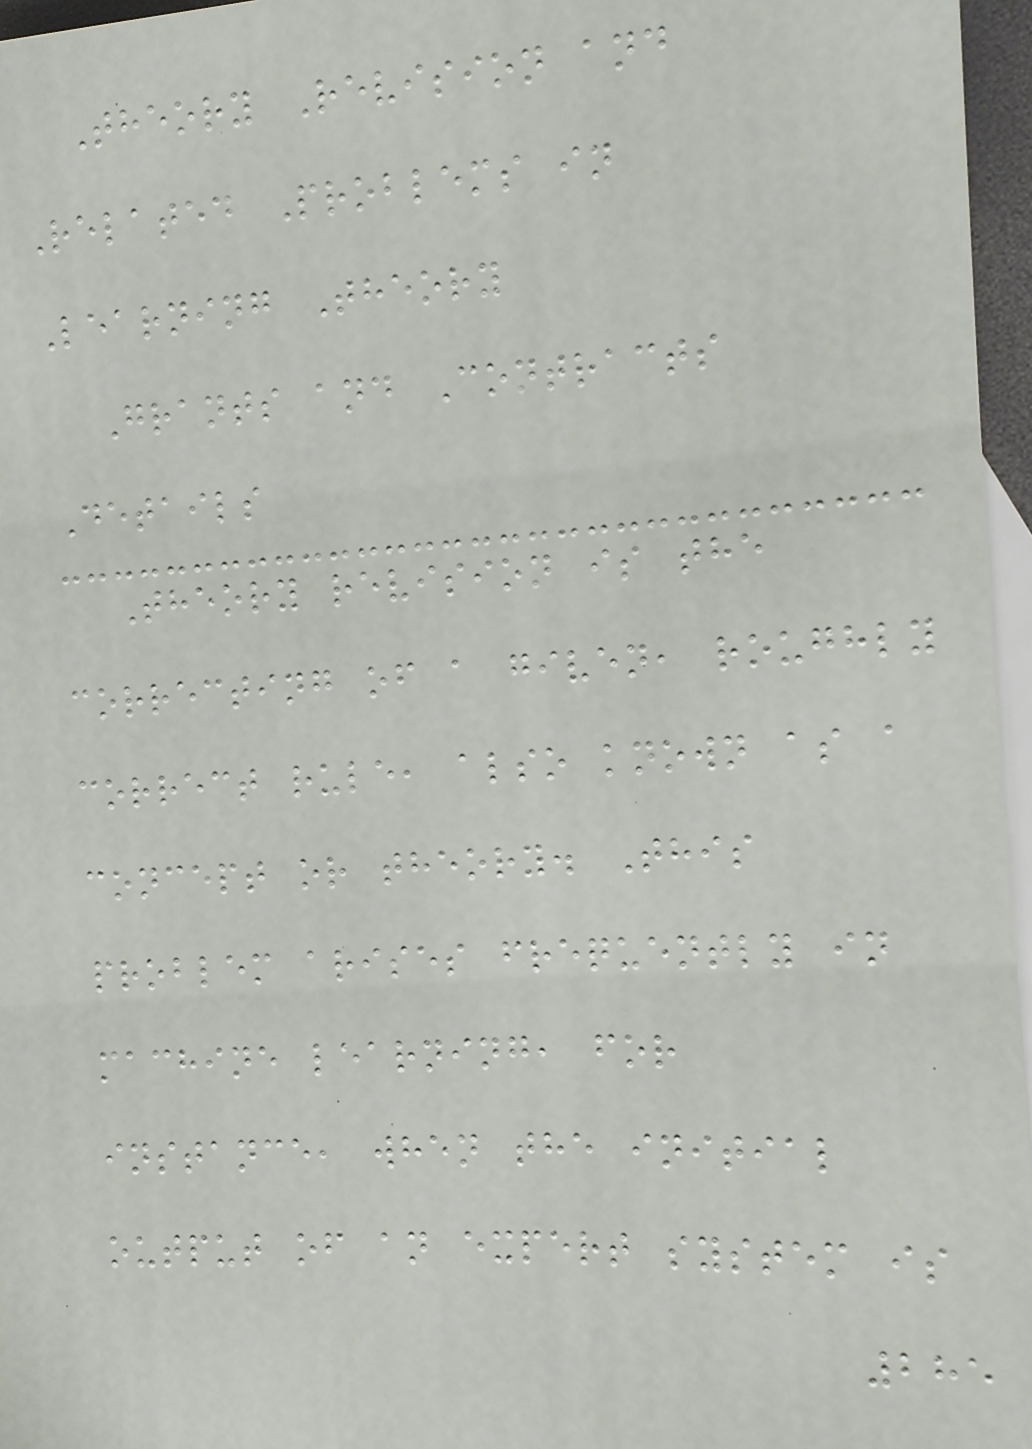Theory Revision and
Related Problems in
Learning Theory
Grants and Contracts
Details
Theory revision is the
correcting of a given, roughly
correct rule, also known as a
concept or theory. This
problem arises frequently in
machine learning, for
instance, when the initial
output of an expert system is
285
